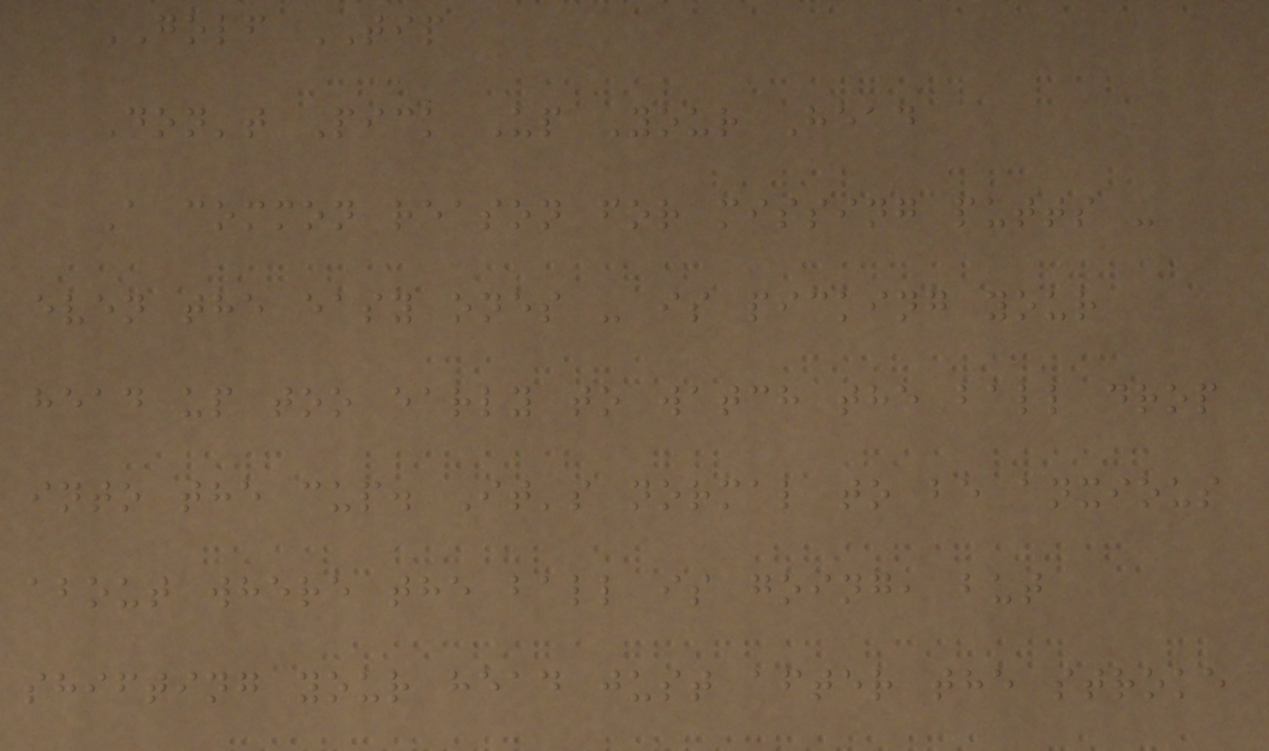GOLF TIP
Don't Pick Up Your Head
A common reason for missing putts -
even the easy ones - is picking your
head up too early to watch the ball drop
into the cup. It's normal to be anxious
about where the ball is going, but
shifting your head just after the stroke
